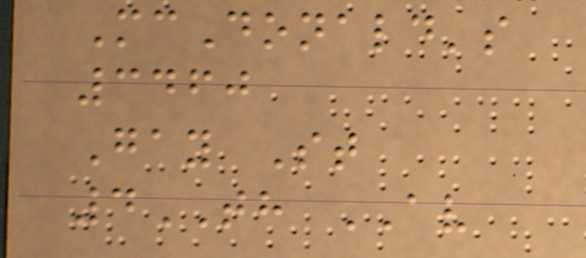McDonald's
3460
Gay St
4TH AV
